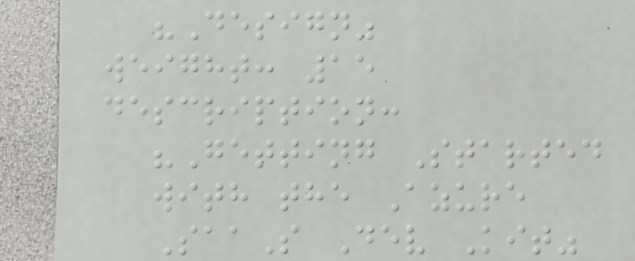"Design"
weight: 15
description:
"Getting Started
with the Azure
SaaS Dev Kit"
